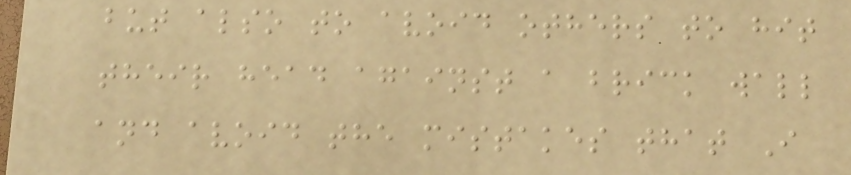but also to avoid others to hit
their head against a brick wall
and avoid the mistakes that I
